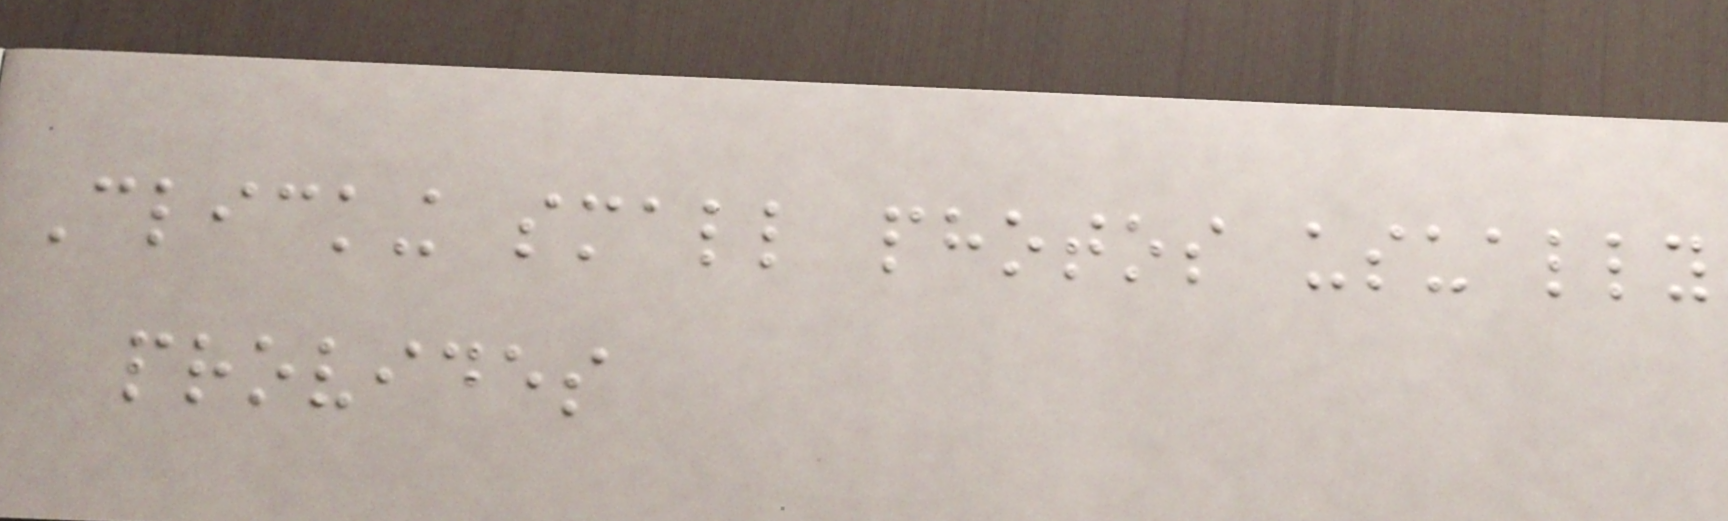Clicking small photos usually
provides
